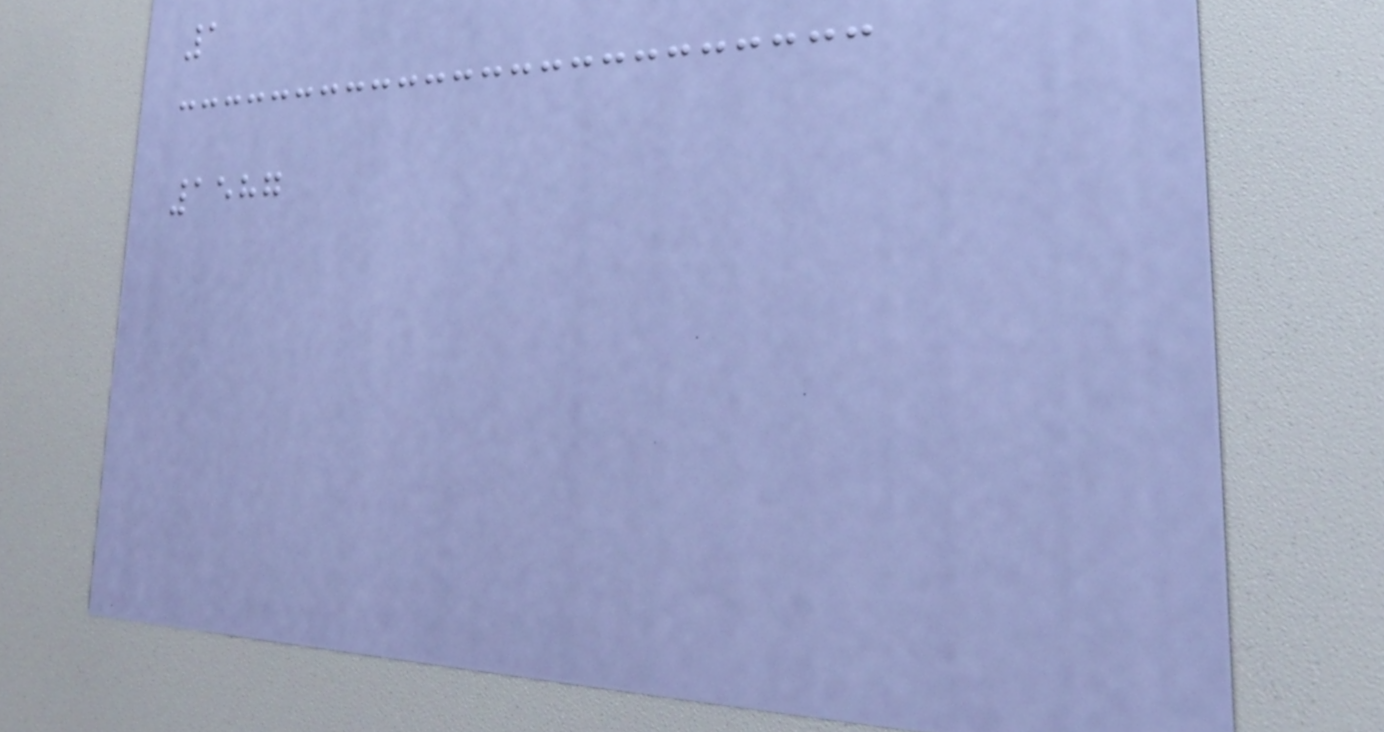1
1587
